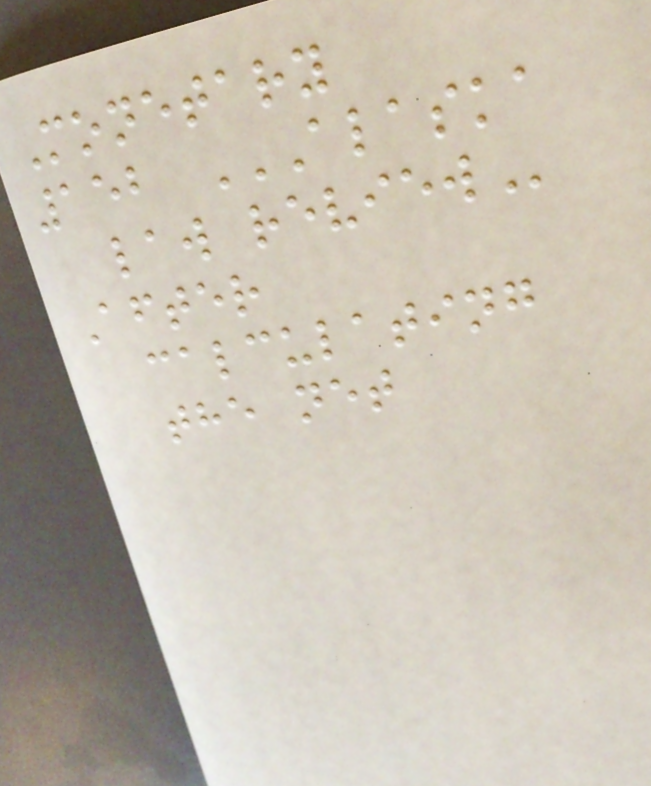Monetary
152 ALASKA
LAW REVIEW
After
calculating
the net
